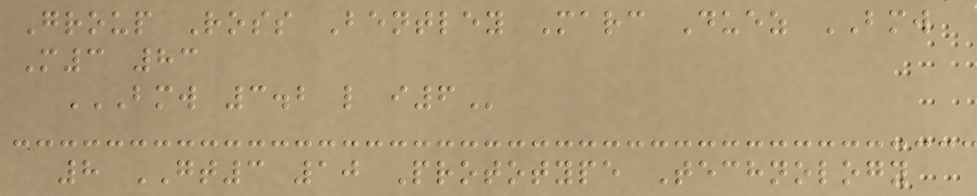Group Ross Bentley Marc Duez BMW
M3 83
BMW 3.2 L I6
8 GT3 10 Prototype Technology
